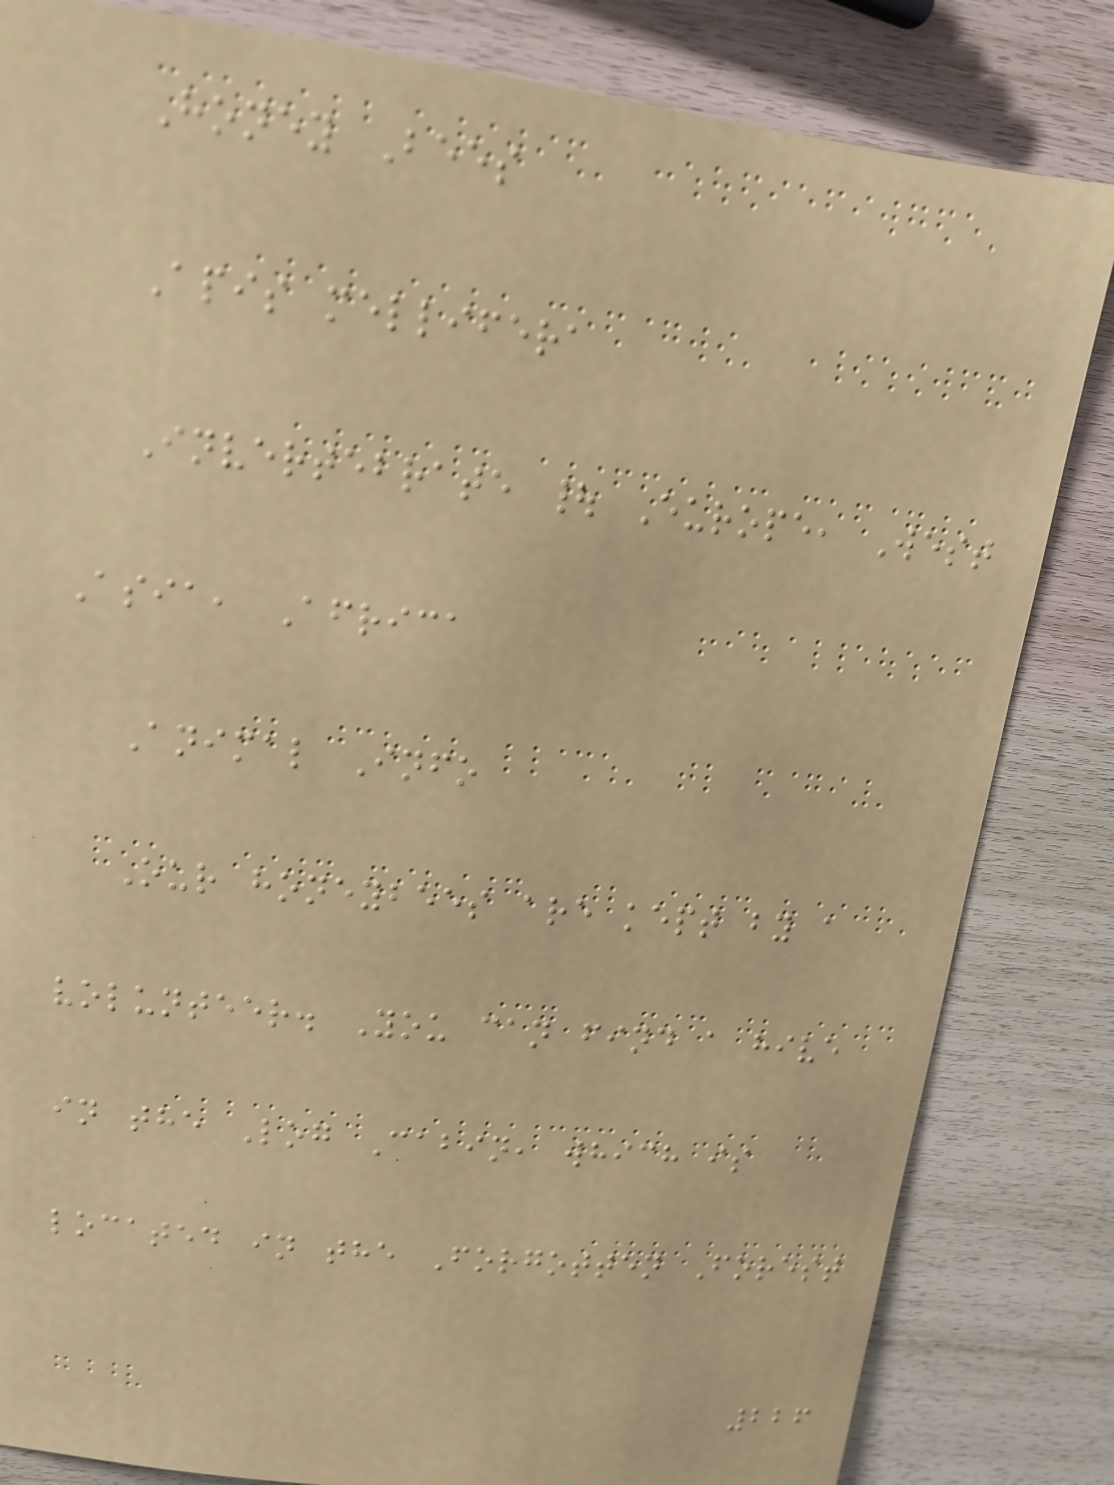Honey Bees
Apis mellifera
Invertebrate | Europe, West
Asia, Africa
Animal Info
Our honeybees are kept by a
volunteer. You can find a hive
in the Log Cabin, which is
located in the Forgotten Forest
226
